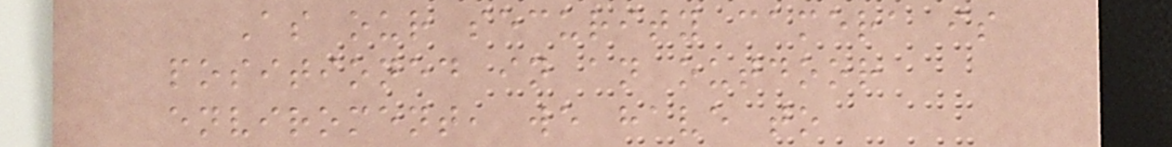As our security camera is
positioned in an outdoor
enviroment, we have to
